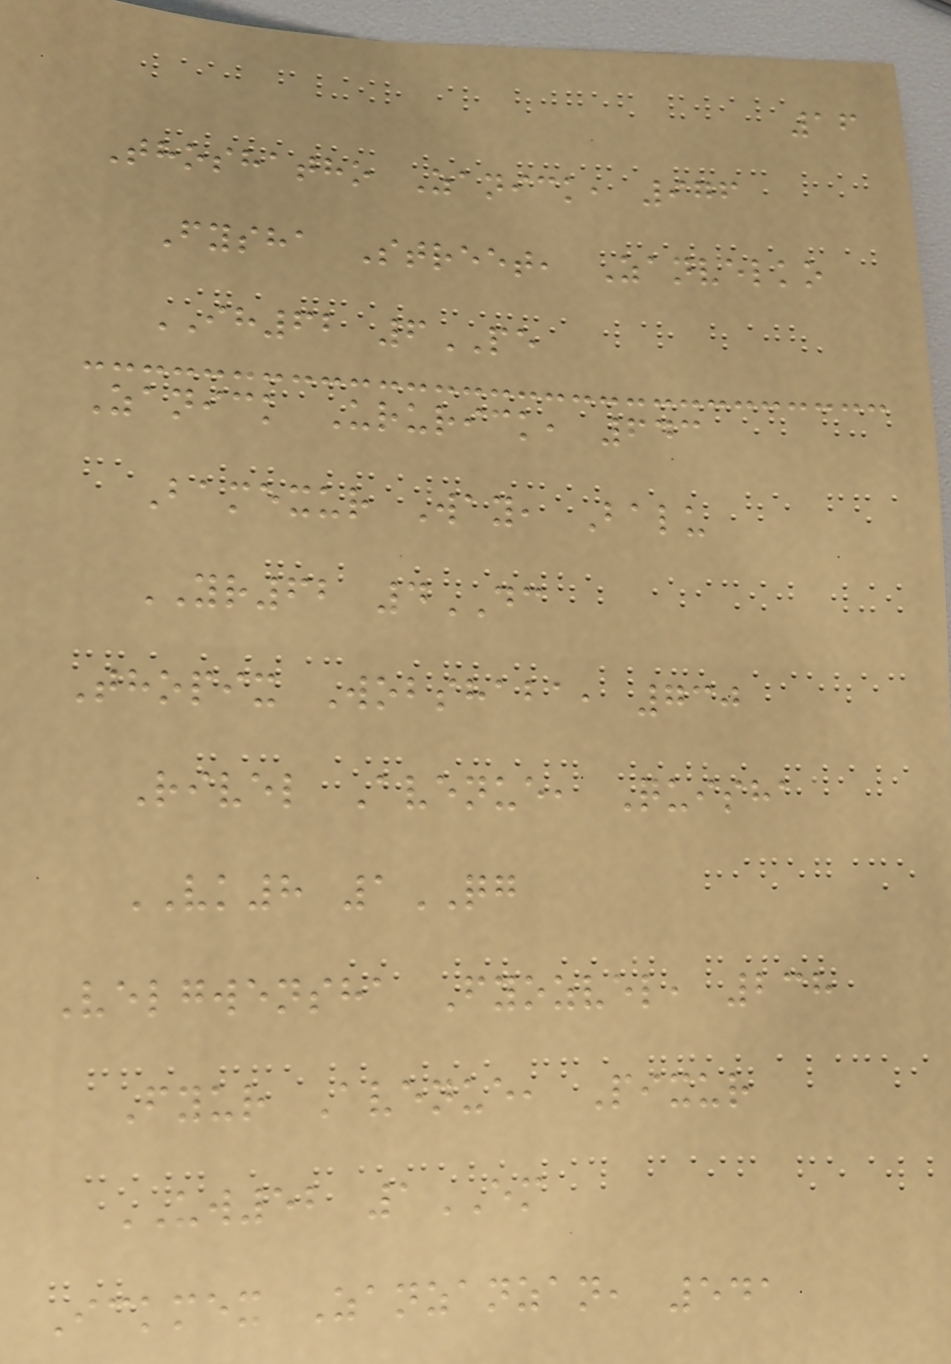16
Thoshatho Zanick, 976
Fysha Street, Zanvelko
IH62 6PE
Zanick Ururick, 643
Bamexur Way, Balu
YR62 4DC
Thopix Wobshaba, 730
Rivel Avenue, Quisha
VK8 1QG
Velgwensha Fyozvel, 238
Fyur Avenue, Pixur
UW52 1EM
Ickmex Zanzanzan, 541
